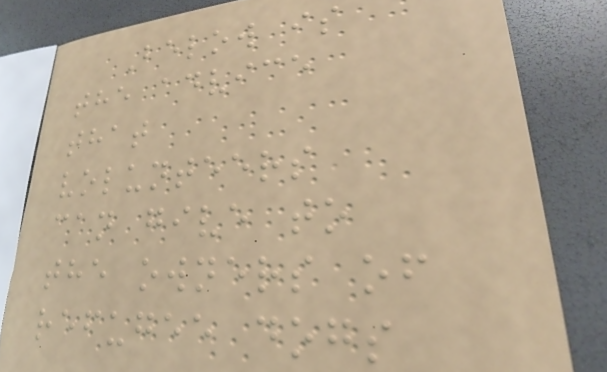Below is
the advice
that
volunteers
can give to
the owners of
refugee dogs
